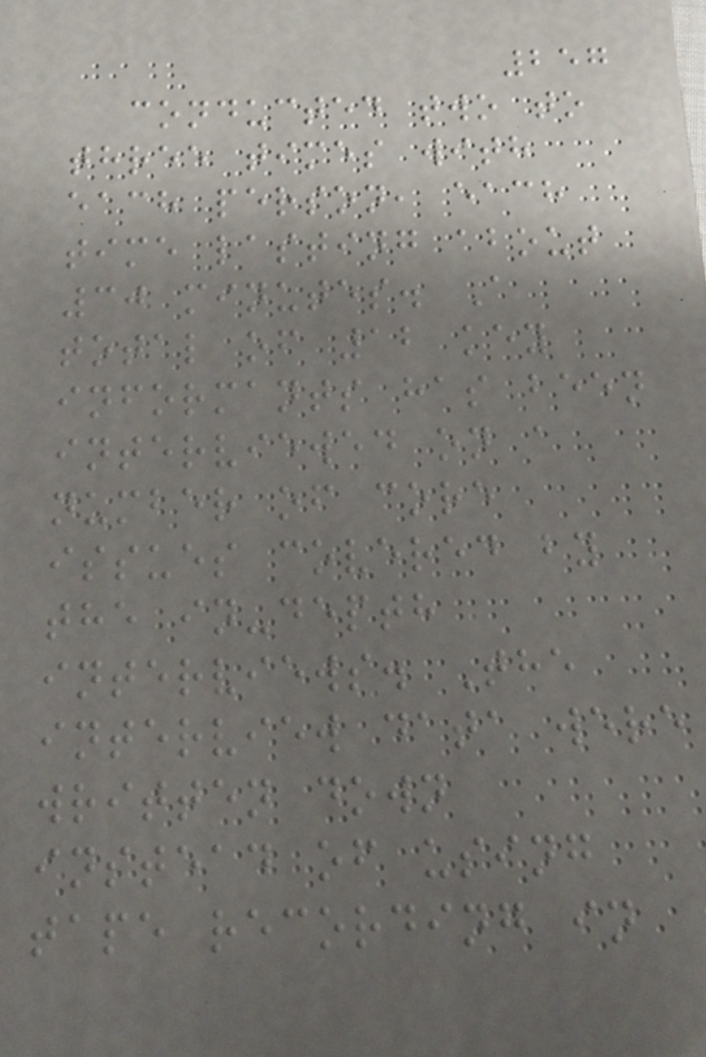257
conducted two to
three times with
each person, each
time lasting about
30 minutes. A
total of 12 key
informants has been
interviewed on a
number of core
issues covered by
the in-depth
interviews. The
interview data were
written down
instead of using
tape recording in
